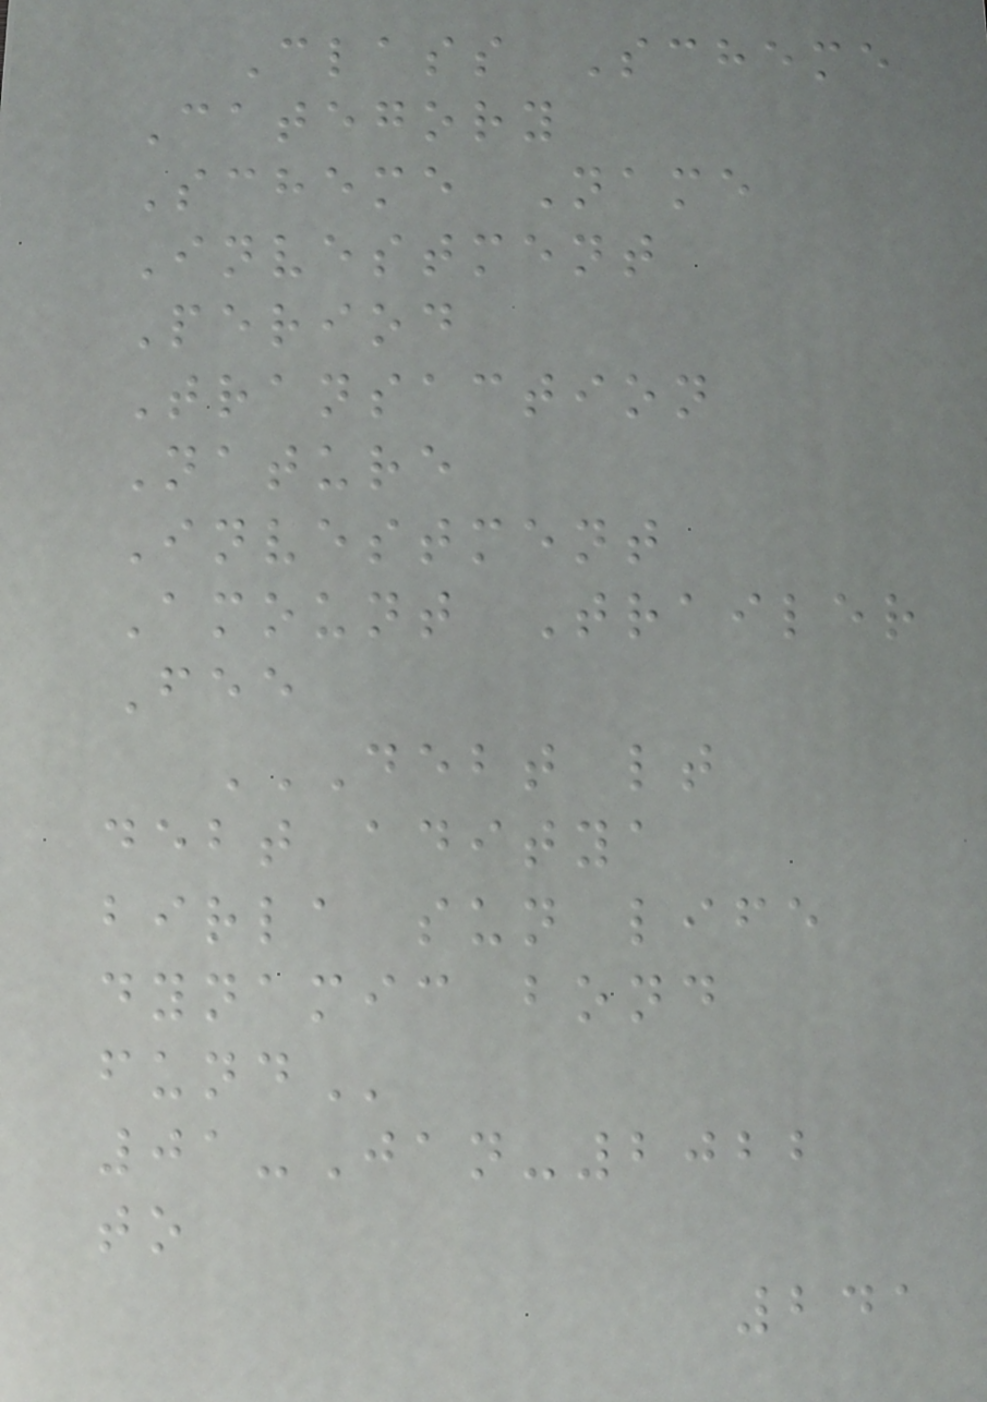Class Scheme
Category
Scheme Name
Investment
Period
Transaction
Nature
Investment
Amount Trailer
Fee
DEBT LT
DEBT ADITYA
BIRLA SUN LIFE
DYNAMIC BOND
FUND
01-Jan-2022
to
241
